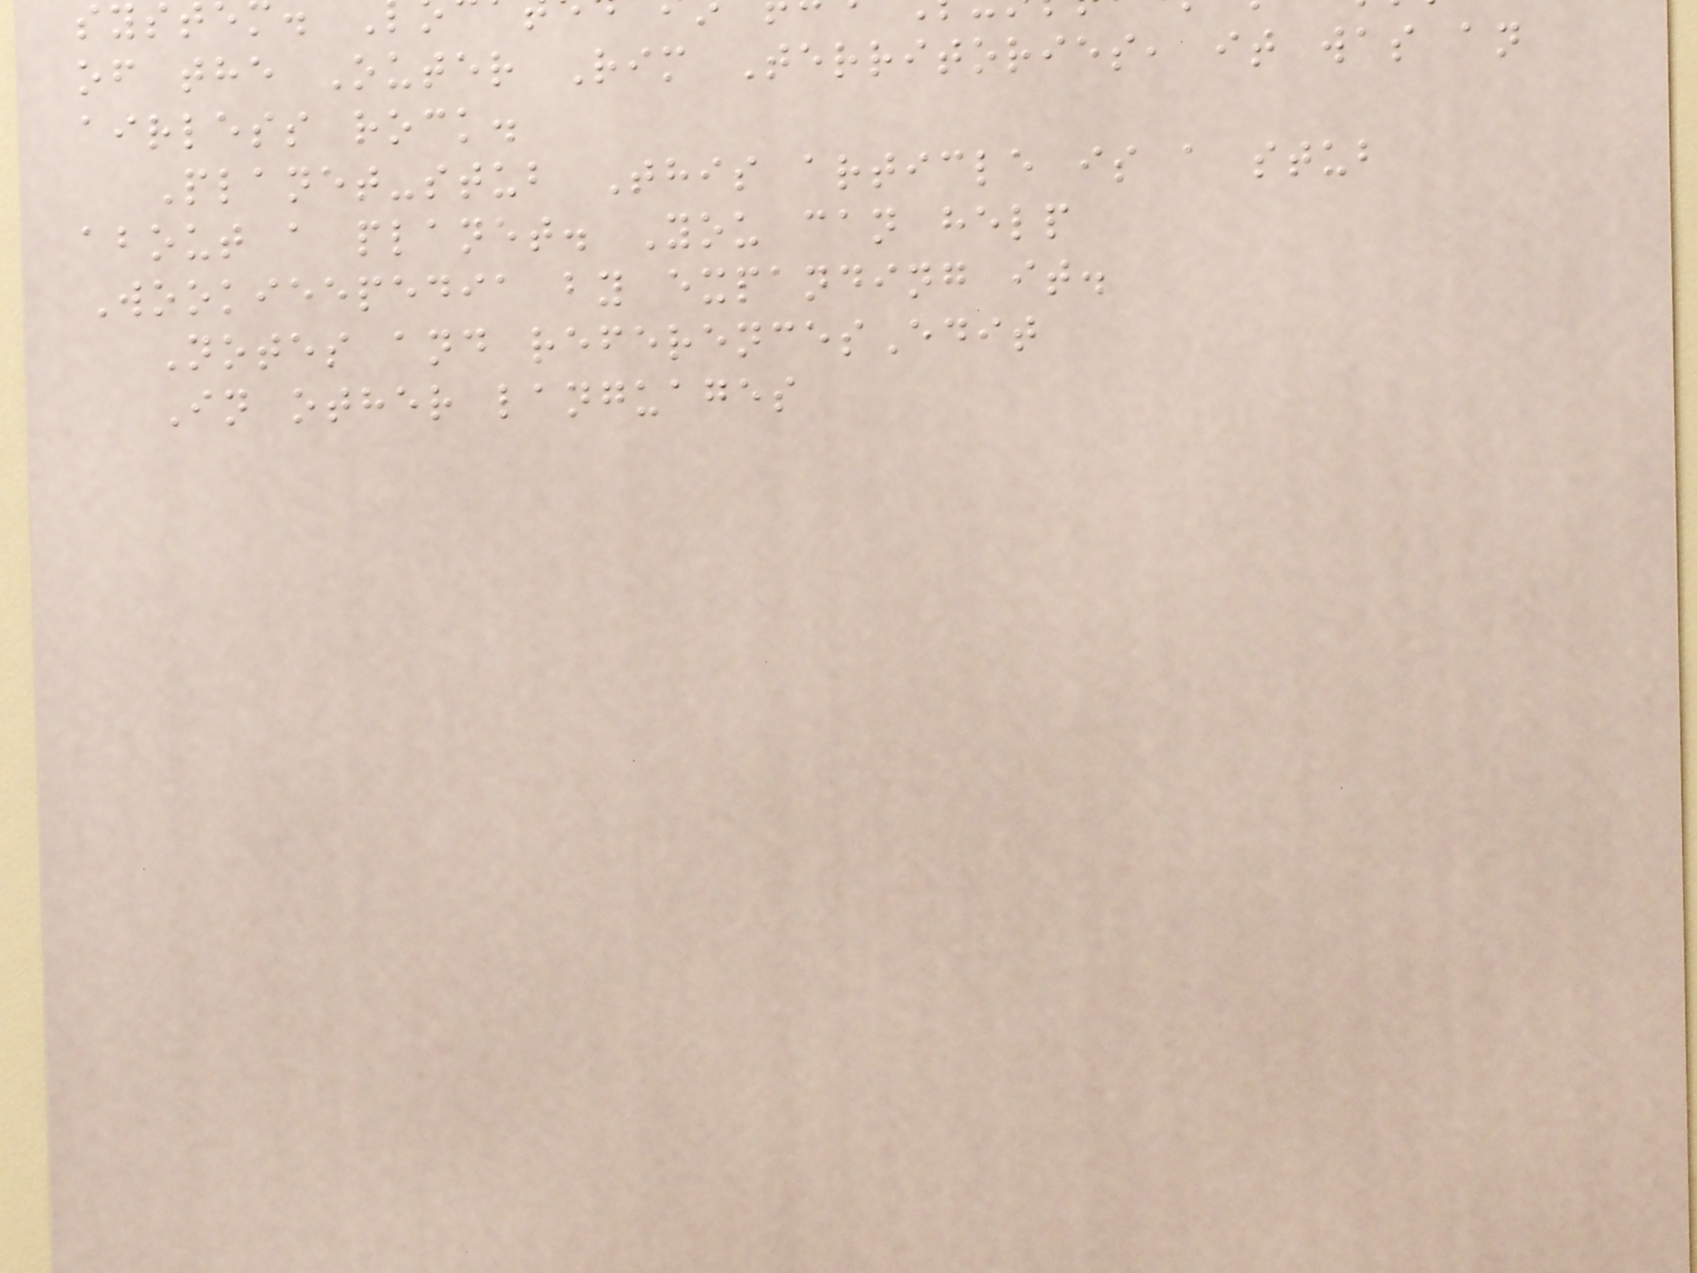of the Outer Rim Territories, it was an
airless rock.
Planet-stub This article is a stub
about a planet. You can help
Wookieepedia by expanding it.
Notes and referencesEdit
In other languages
